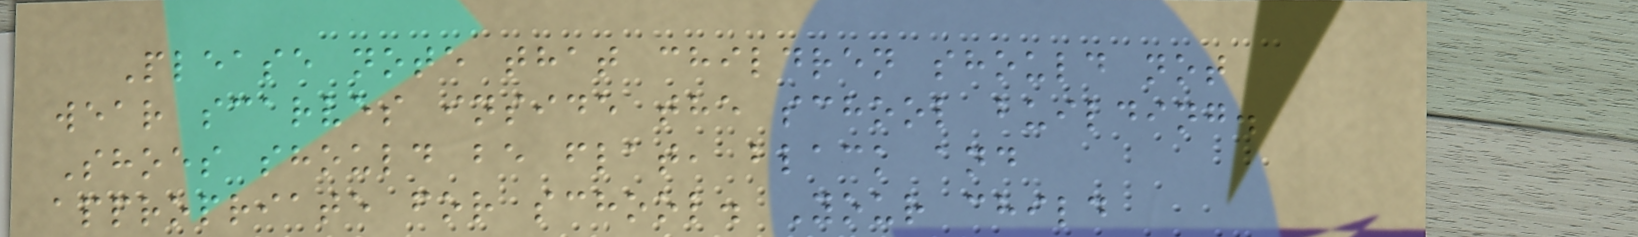Please note that children should not
wear scarves inside the school building.
Shoes should be flat, black and
appropriate for school. Your child
